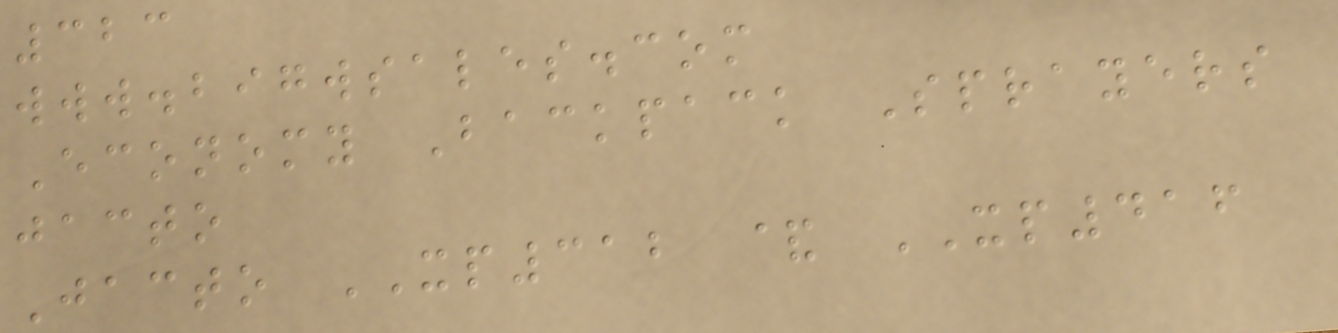323
www.bigwsales.com
Economy Backpack Sprayers
jacto
Jacto XP312 & XP416
